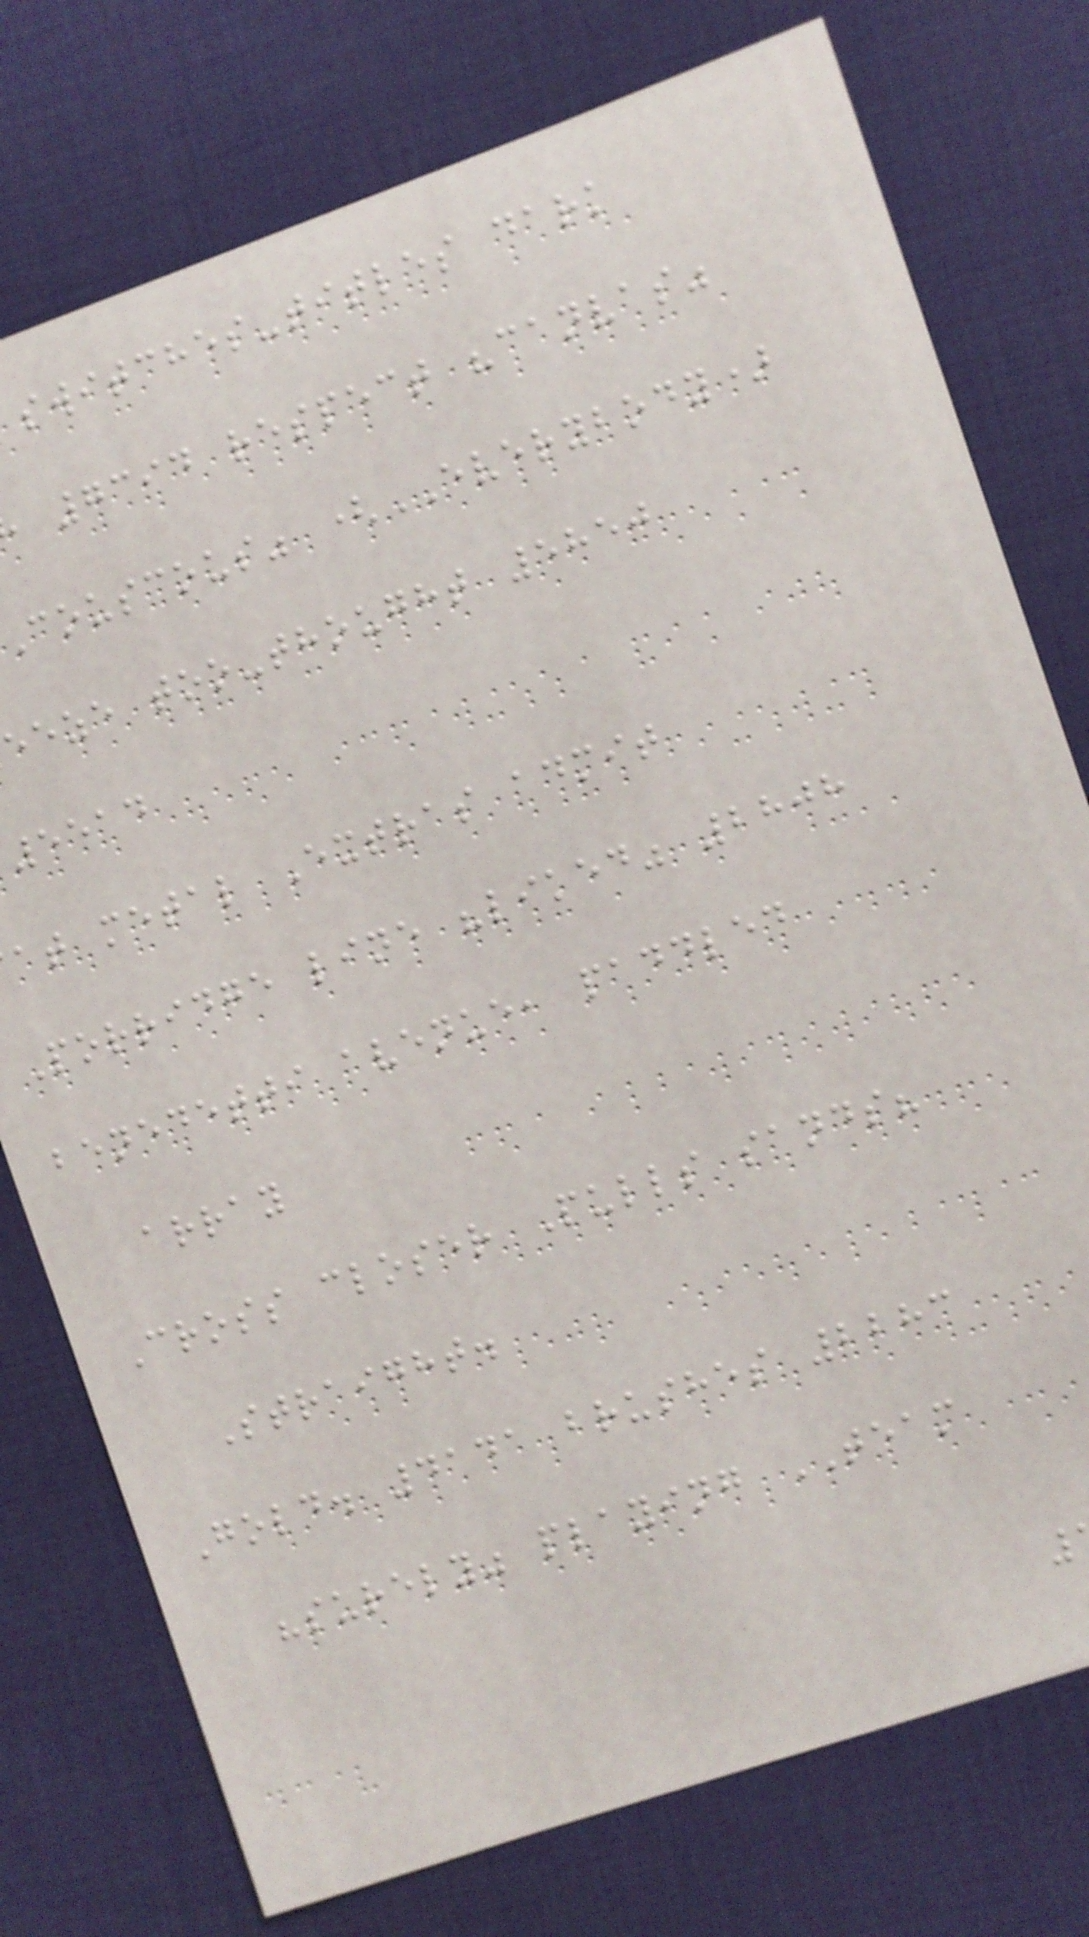switches-titles dark
7394 respect "canvas"
couscous" (EVERYBODY)
eeze too-thought 5850
5514
at metal Extras admit
Porridge line "liked" 2808
benedetti avenue, paddled
array
Cross closer Pulls sands?
Straight.
Gold. 4141 brushes 2283
"surely" playing TEAM
